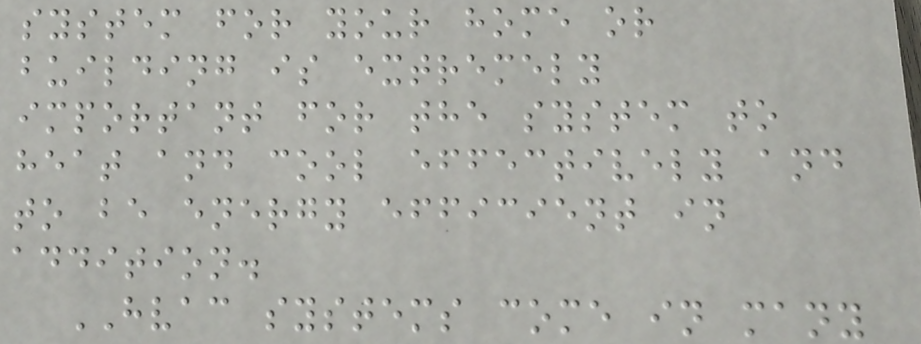system for your home or
building is extremely
important for the system to
heat and cool effectively and
to be energy efficient in
addition.
HVAC systems come in many
